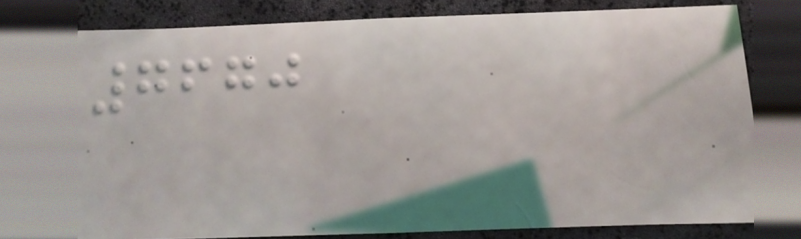7670
